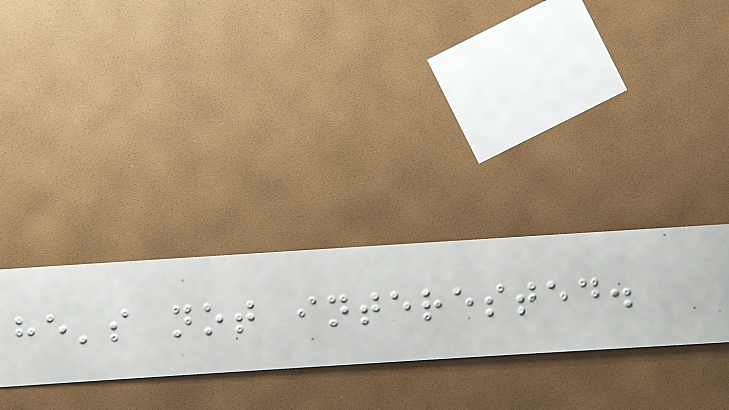he's not interested.
